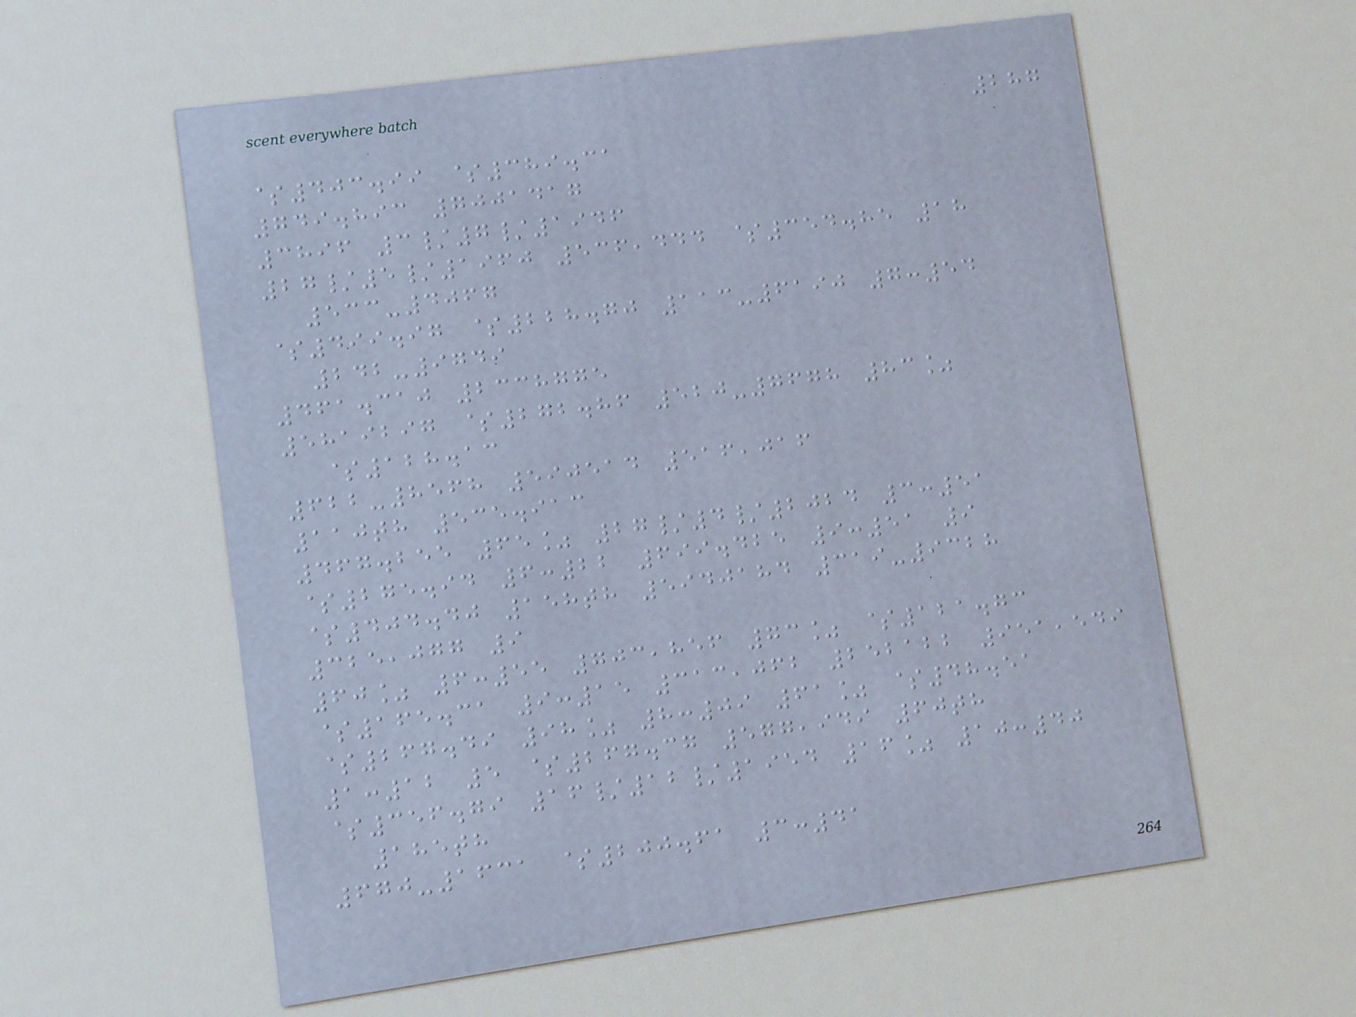287
$403.99 $389.31
749.893 7001417
3896 3/7/1946
27/5/1960 536,444 $354.85 18
533-4067
$499.97 $228.70 113-6190 7:54
242-9749
461.310 2338775
5819297 $272.86 520-7678 83%
$128.13
622-8568 590514 516,016
110th 535.913
467.255 65% 27/4/2024 3:51
$275.94 6:22 699.425 9:51 9
$404.40 158th 5940184 319-9328
325,077 9
60% 6:55 703,856 73% $121.73
$165.31 9:15 313,062 252122 951,549
$267.49 98% 8:09 61% $48.51
1:12 5 $267.37 577,949 60th
$356.79 16/12/1954 16% 10:40
185th
670-1631 $200.61 3:41
